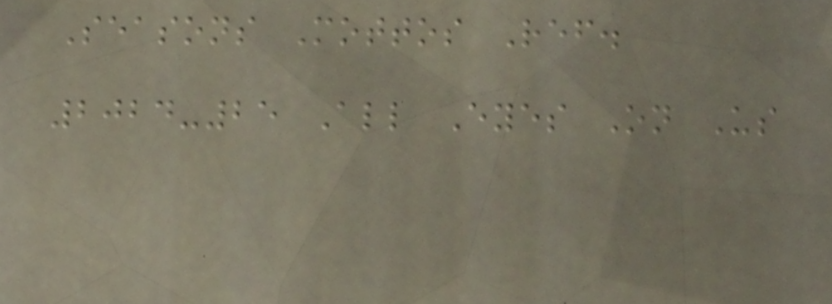Seasons Mottos Ref.
2024-25 All Eyes On Us
